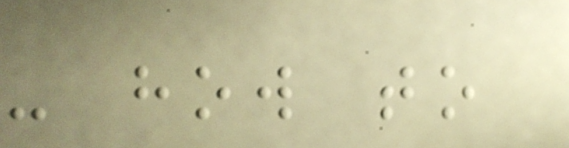- how to
